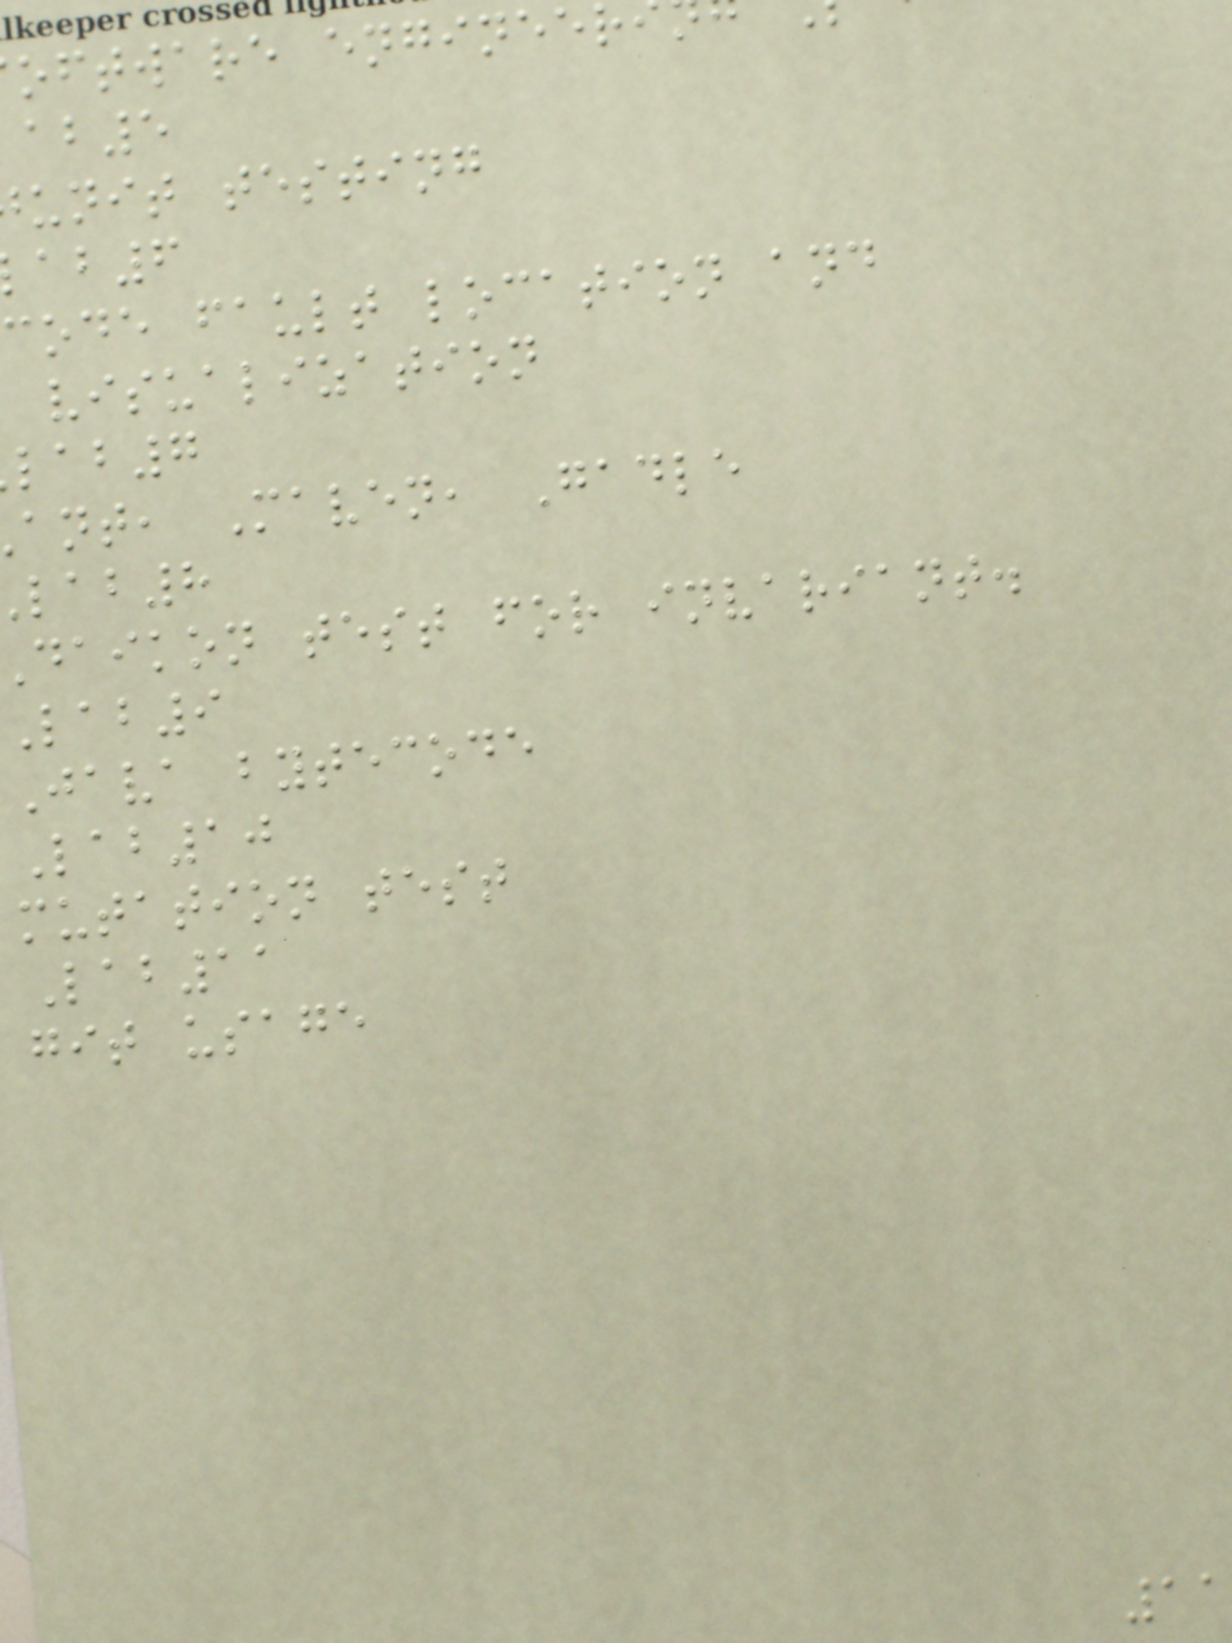oftware engineer
ab5
unit testing
ab6
code fault location and
visualization
lab7
ant, Maven, Gadle
lab8
daikon test for invariant.
lab9
Java bytecode
Lab10
mutation test
Lab11
git usage
